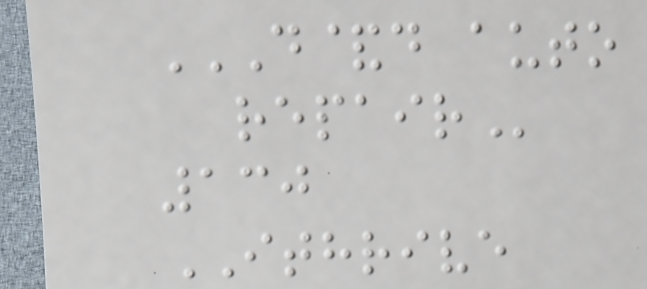D&D AUTO
REPAIR
130
ITHRIVE
